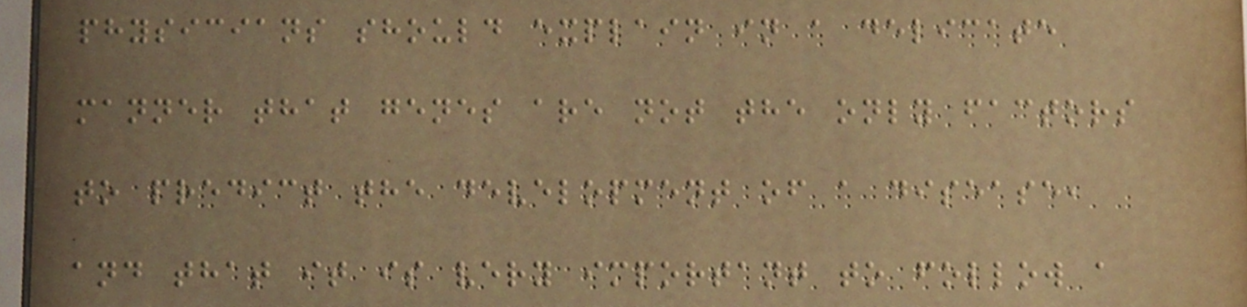physicians should explain in a delicate
manner that genes are not the only factors
to predict the development of a disease,
and that it is very important to follow a
